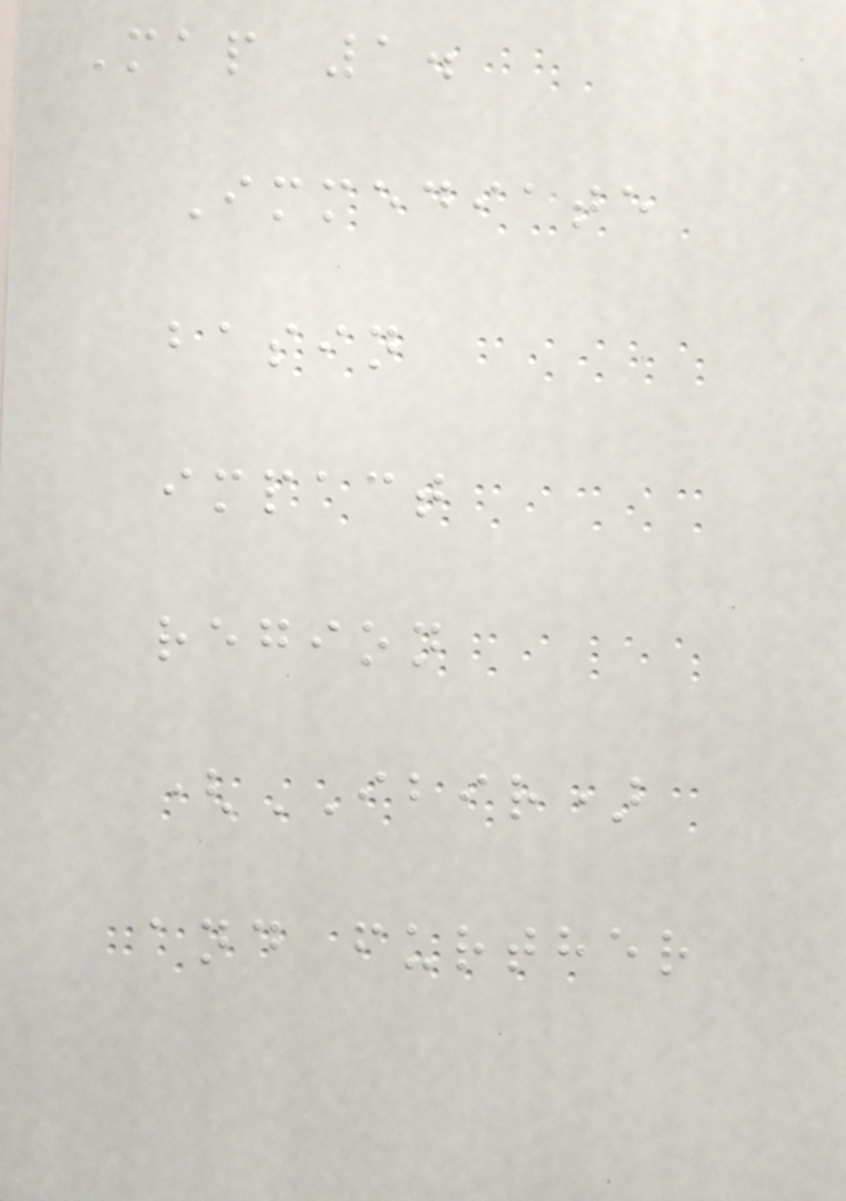Map 1.
Immediate
basin
impact
region
(IBIR)
and further
